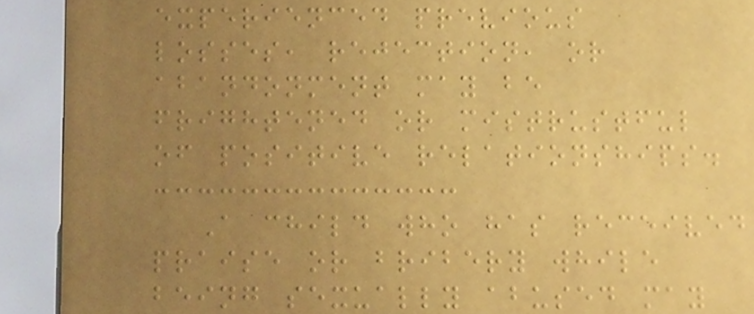experienced previous
losses, rejection, or
abandonment may be
frightened or mistrustful
of positive relationships.
A child who has received
praise or bribery while
being sexually abused may
